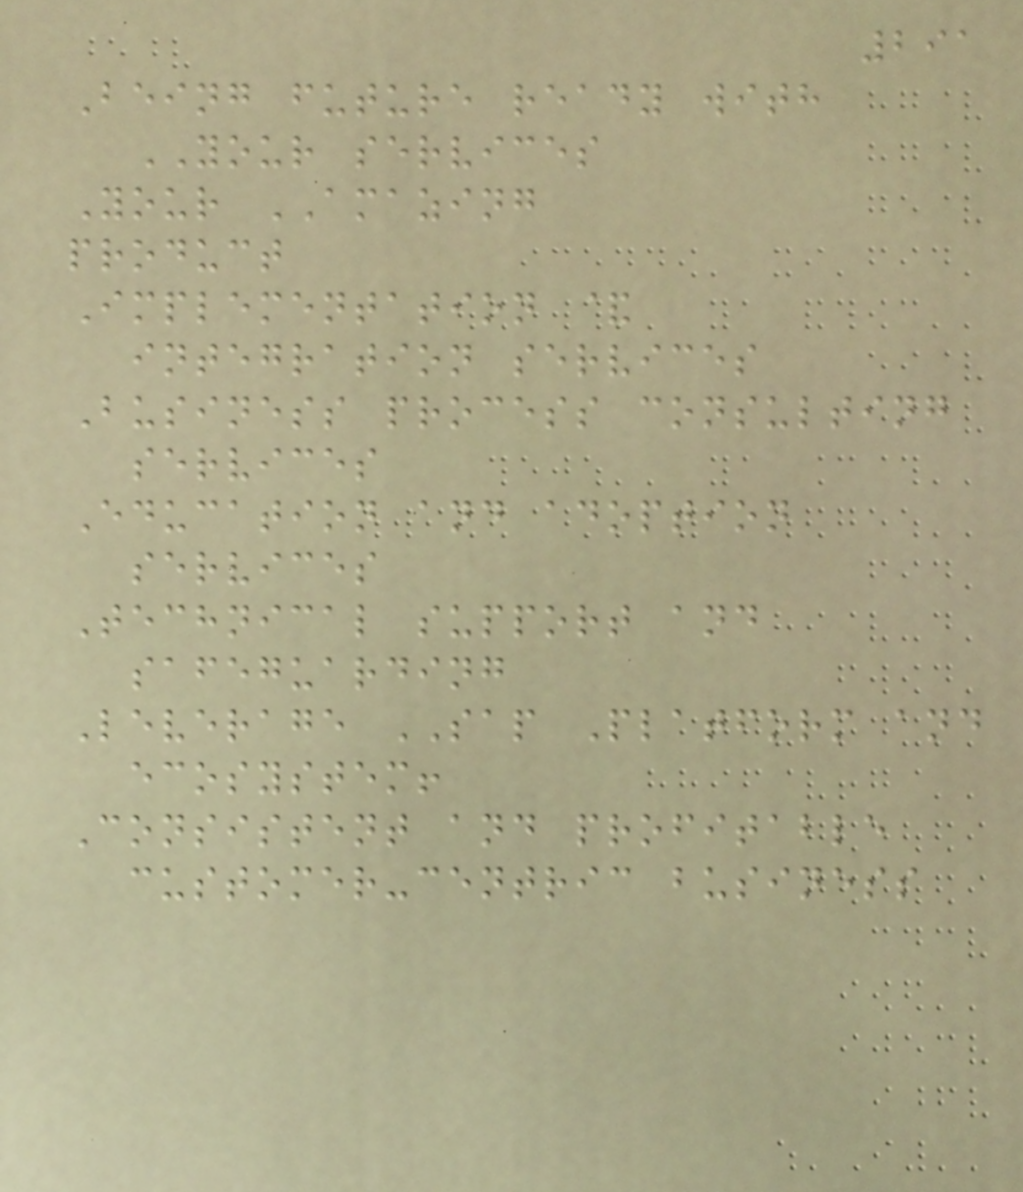291
Being future ready with
YOUR services
Your AMAZING
product
Implementation &
integration services
Business process consulting
services
Education and adoption
services
Technical support and
safeguarding
Leverage SAP Platform and
ecosystem!
Consistent and profitable
customer-centric business
